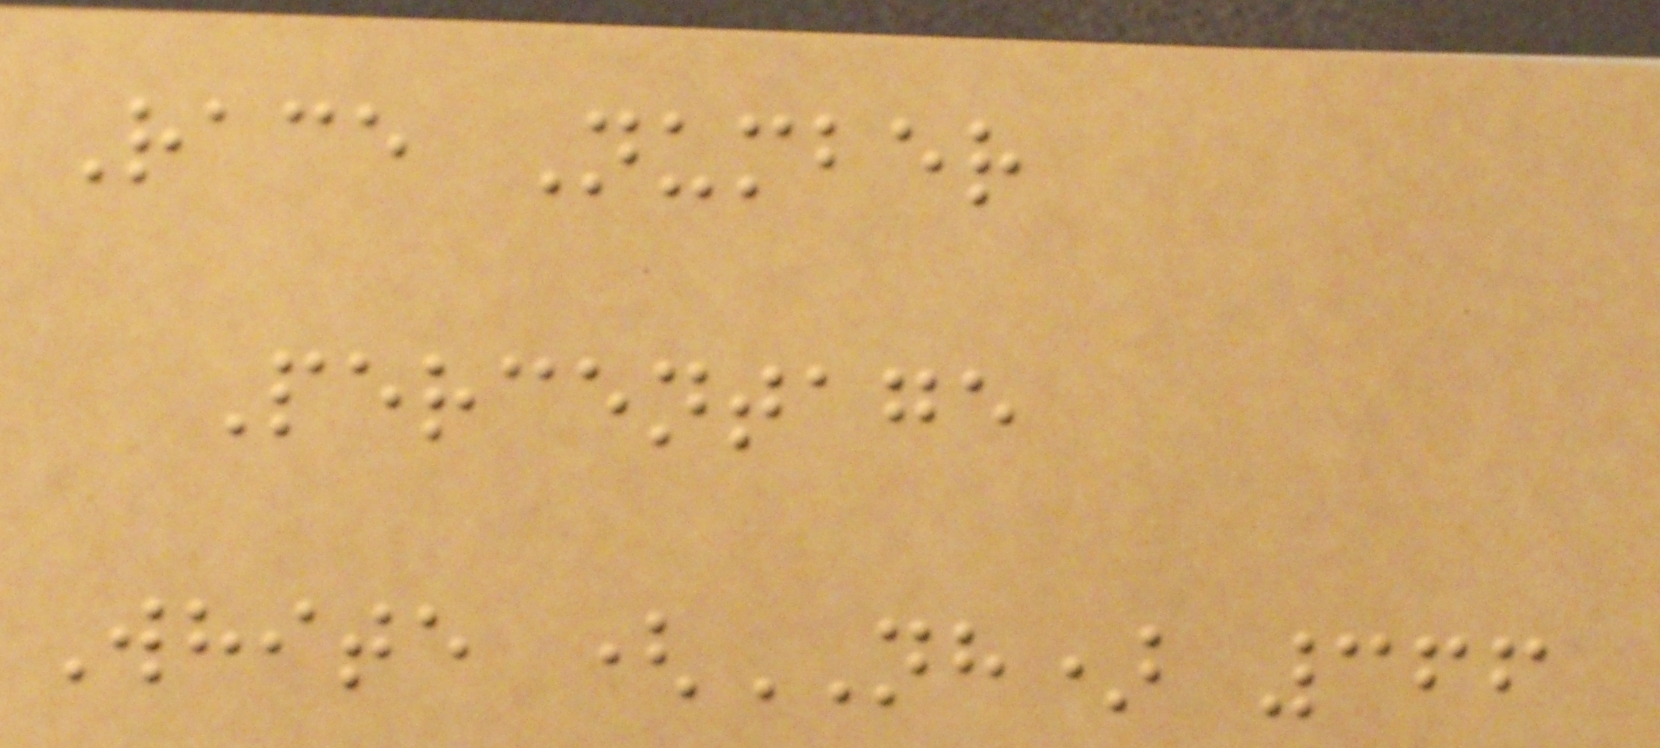Race Number
Percentage
White (NH) 366
